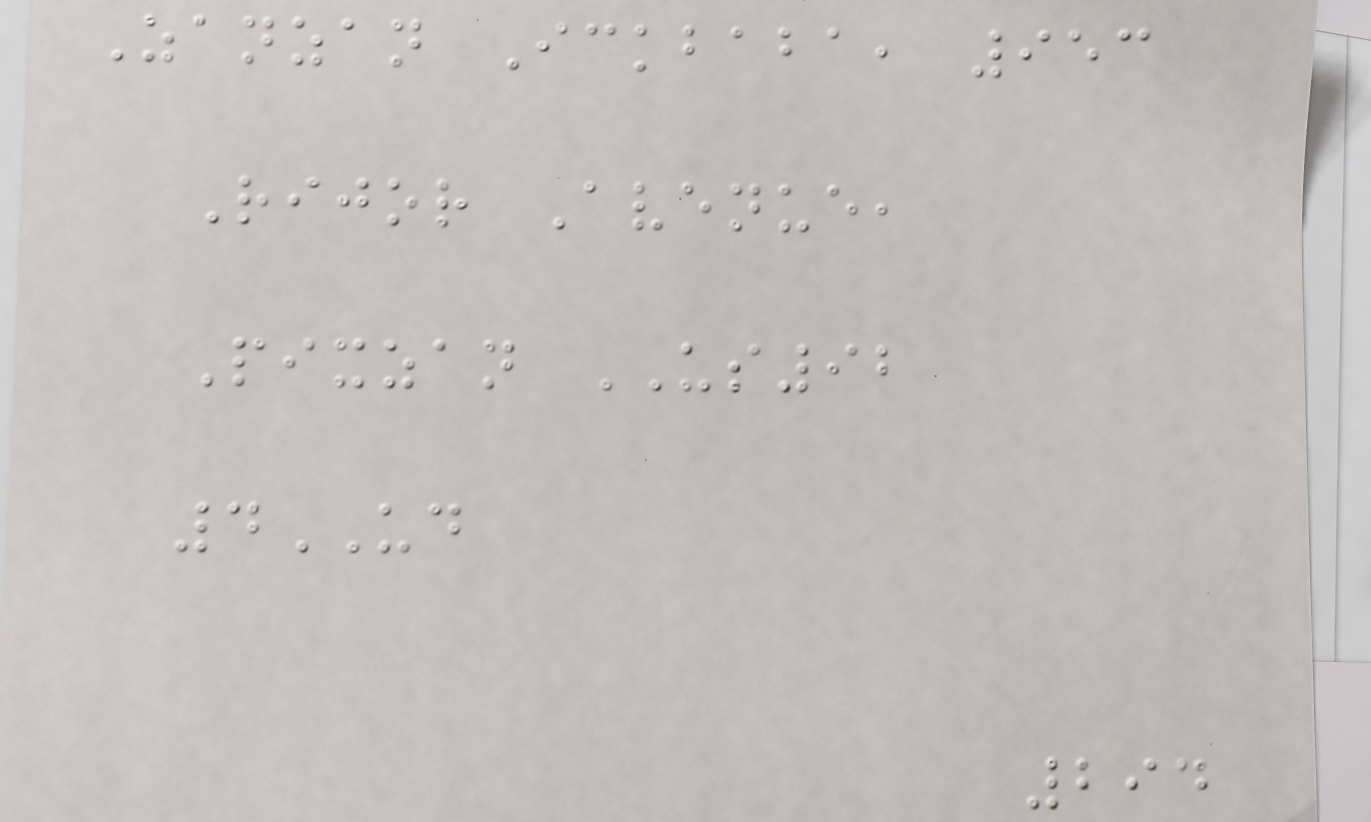Zanzan Ickbaba, 953
Rijor Avenue,
Pixzan US92
4UD
294
